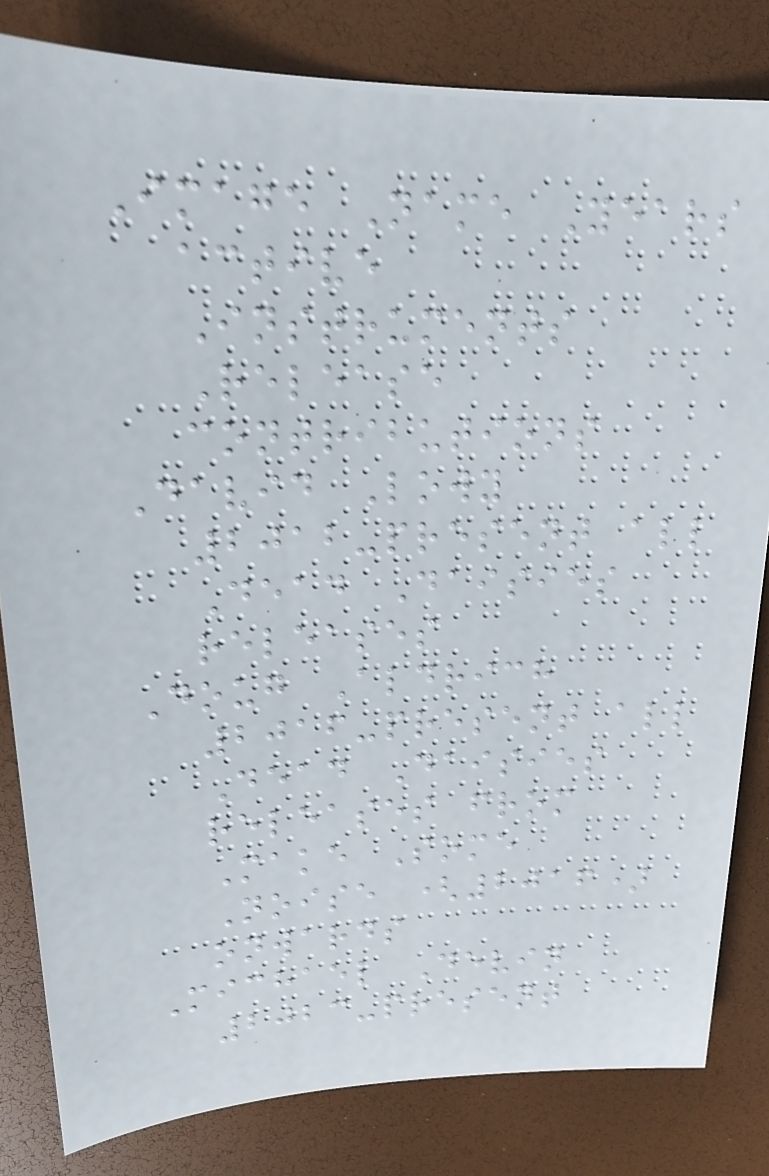Image Name Years
active
Instruments
Release
contributions
David Lowy
2012-present all
Dead Daisies
releases
Doug Aldrich
2016-present all
Dead Daisies
releases from
Make Some
Noise (2016)
onwards
Michael Devin
2023-present
